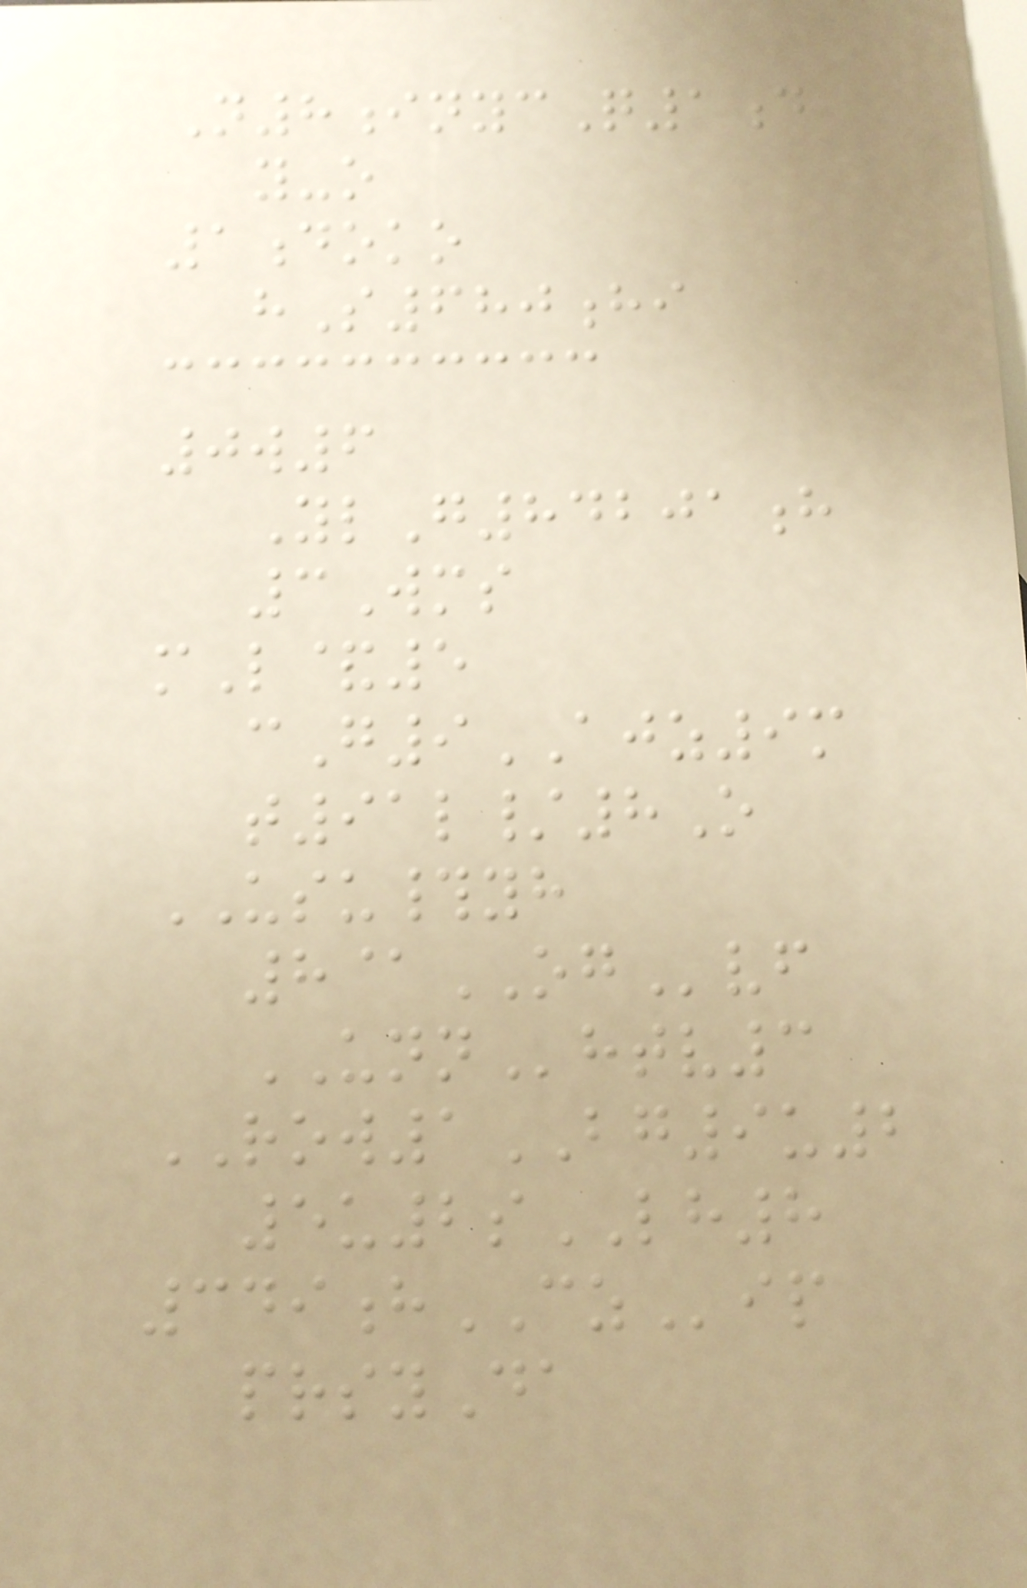N8inycQ1d
y-o
1doko
hS680hi
0w6
YlG84201h
3Wms
mL&5
cG9AJZ9m
t91l/8O
USU#yh
8@OGvf
UNNhtv3
ROW1BG9u2
5u2sLH8
349hCZip
prsyDa
